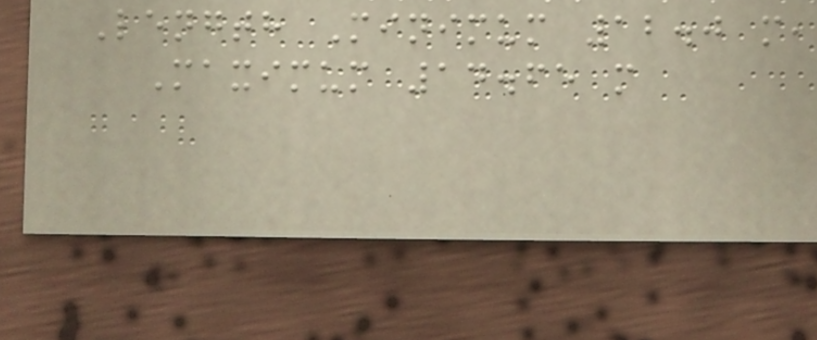Length Minimum 12.0 m,
Maximum 14.65 m
